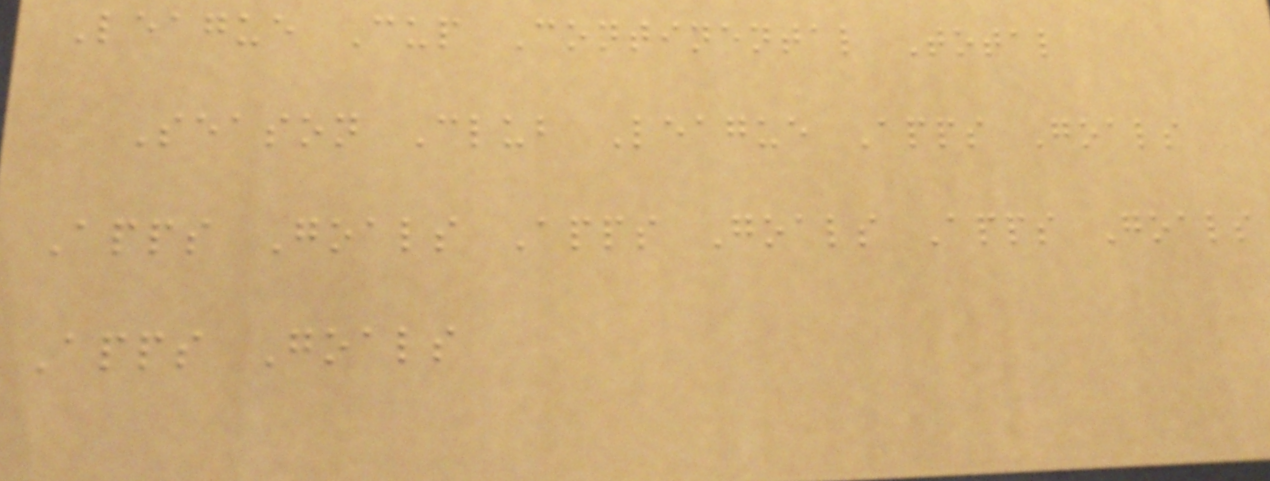League Cup Continental Total
Season Club League Apps Goals
Apps Goals Apps Goals Apps Goals
Apps Goals
